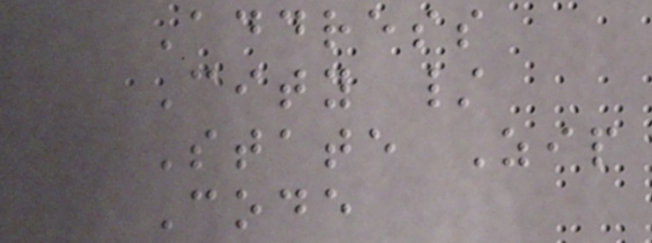Address
City /
State Zip
Code
